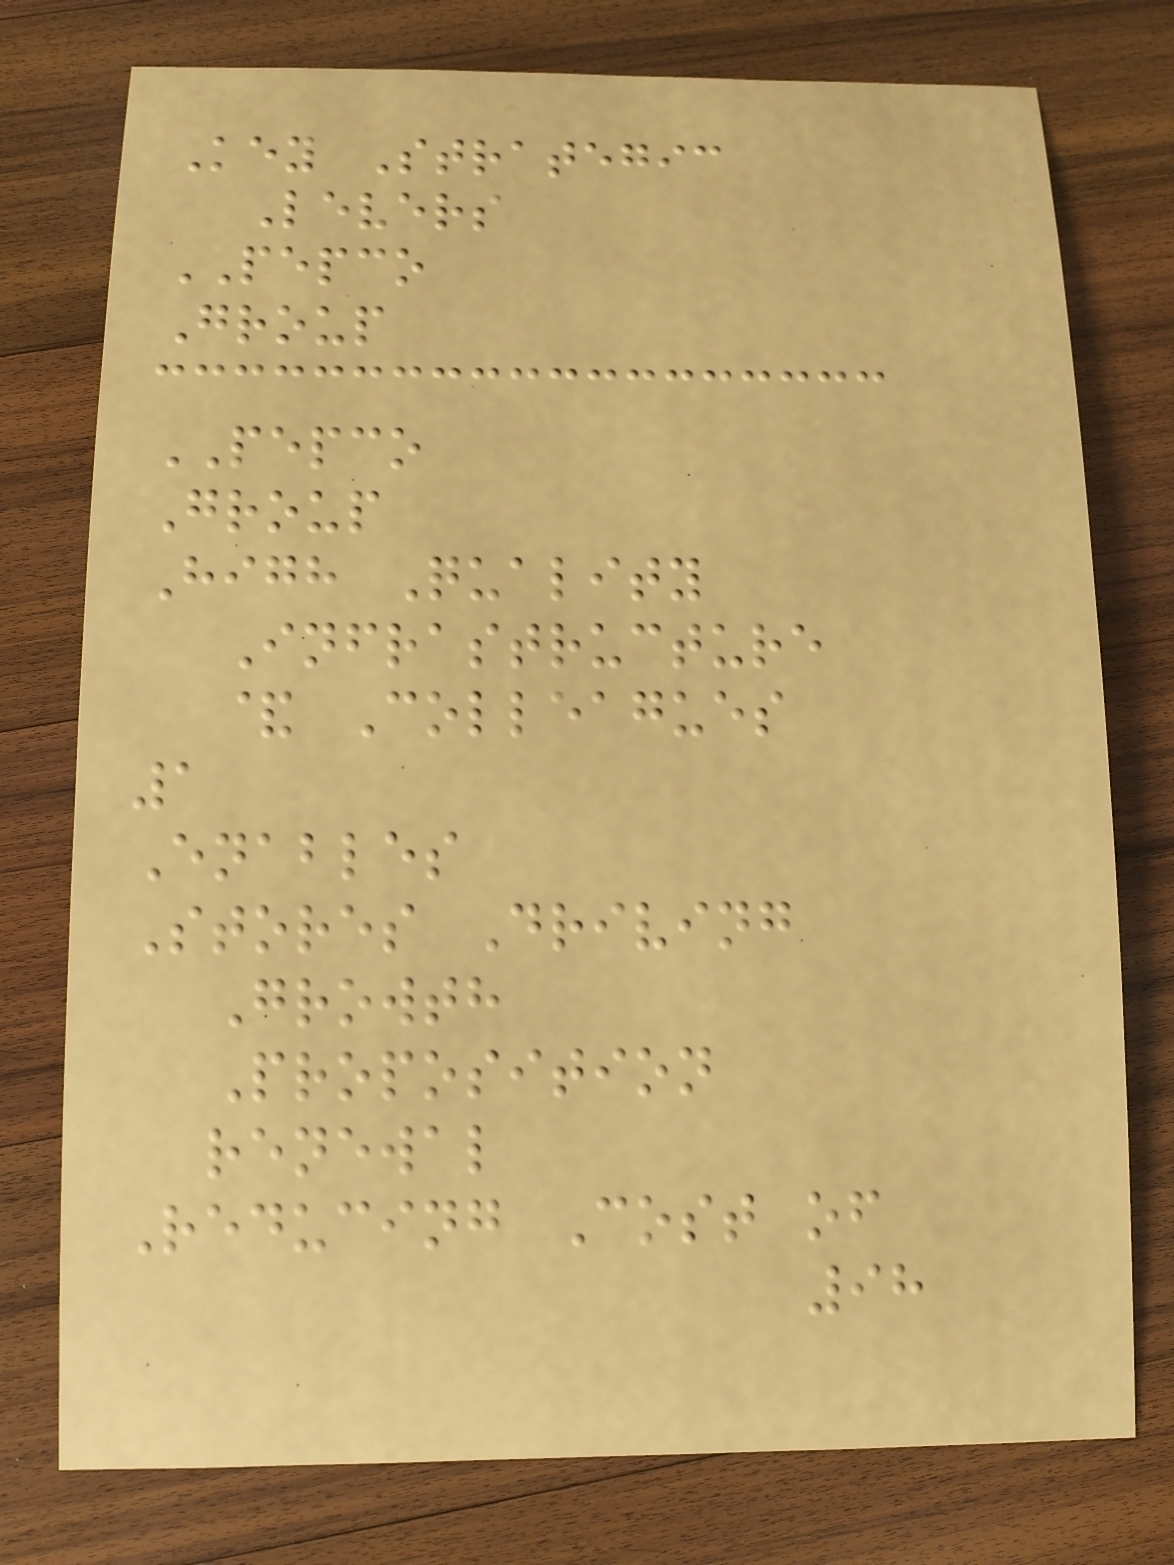Key Strategic
Levers
PEPCO
Group
PEPCO
Group
High Quality
Infrastructure
& Colleagues
1
Enables
Stores Driving
Growth
Proposition
renewal
Reducing Cost of
98
